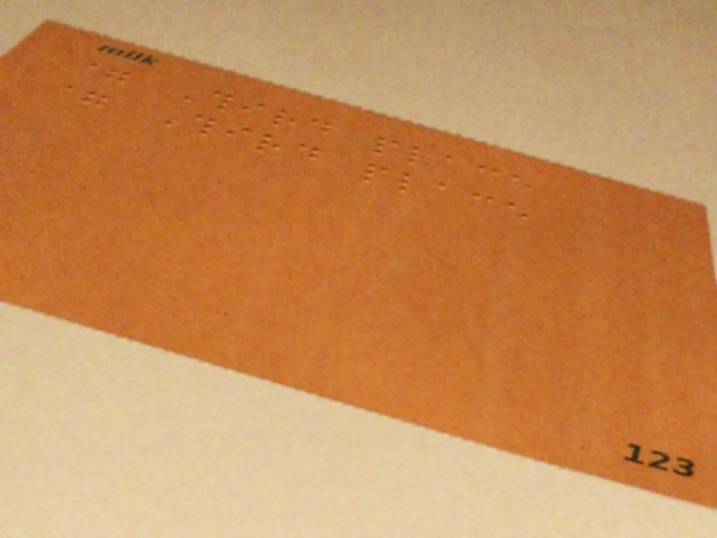= Third place
= Third place
